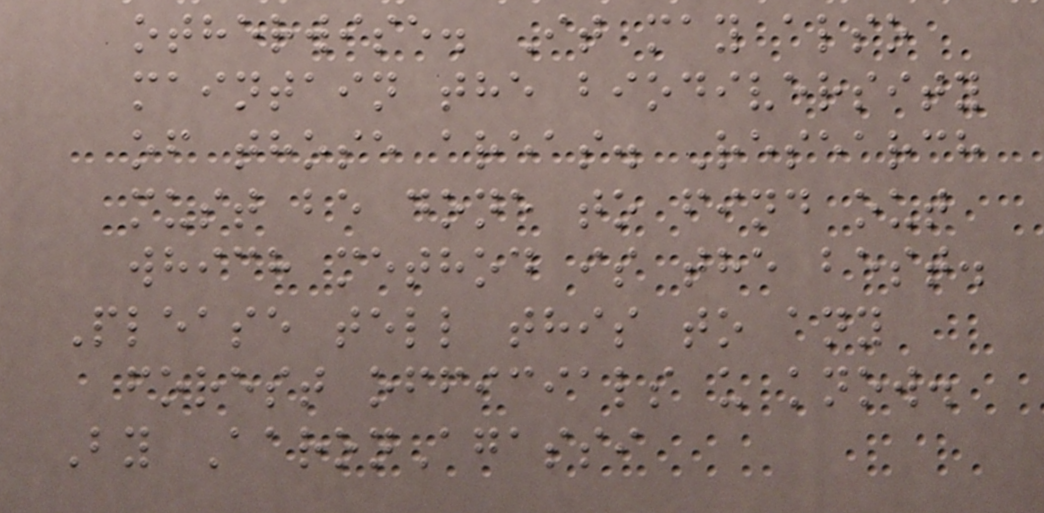otherwise. It may also
maintain the biodiversity
of those areas. Research
must be done to find out
which method is the best.
Please tell this to any
forest officials u know.
By AaronAgassi
